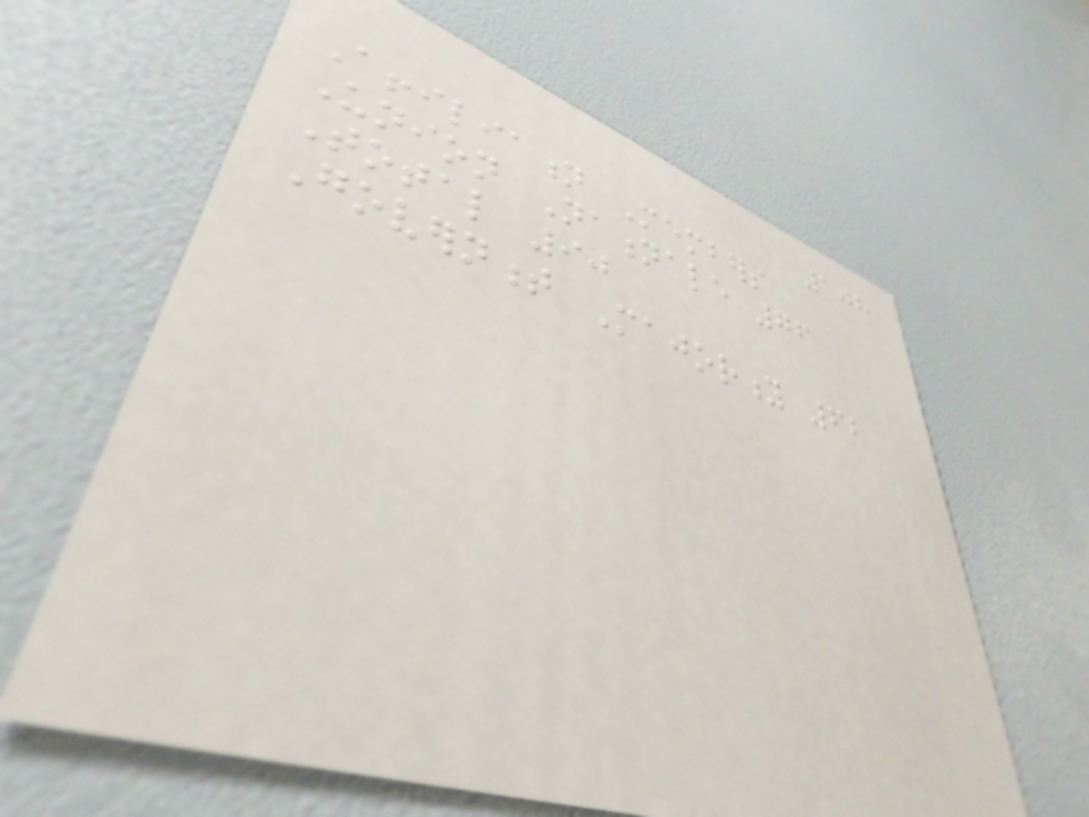108
Affiliation Members
Union Nationale 76
Total 90
Government Majority 62
